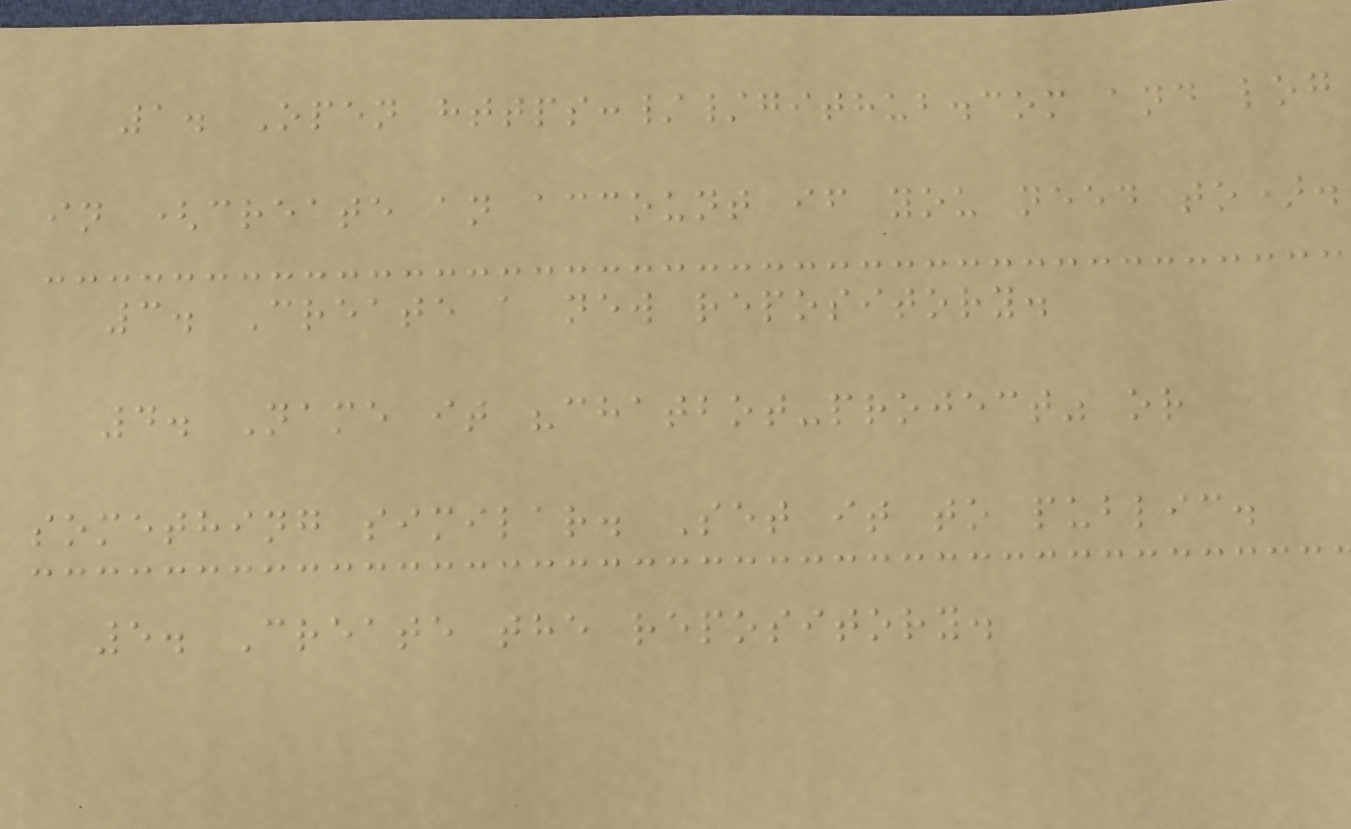1. Open https://github.com and log
in (create an account if you need to).
3. Create a new repository.
4. Name it "chatbot-project" or
something similar. Set it to public.
5. Create the repository.
